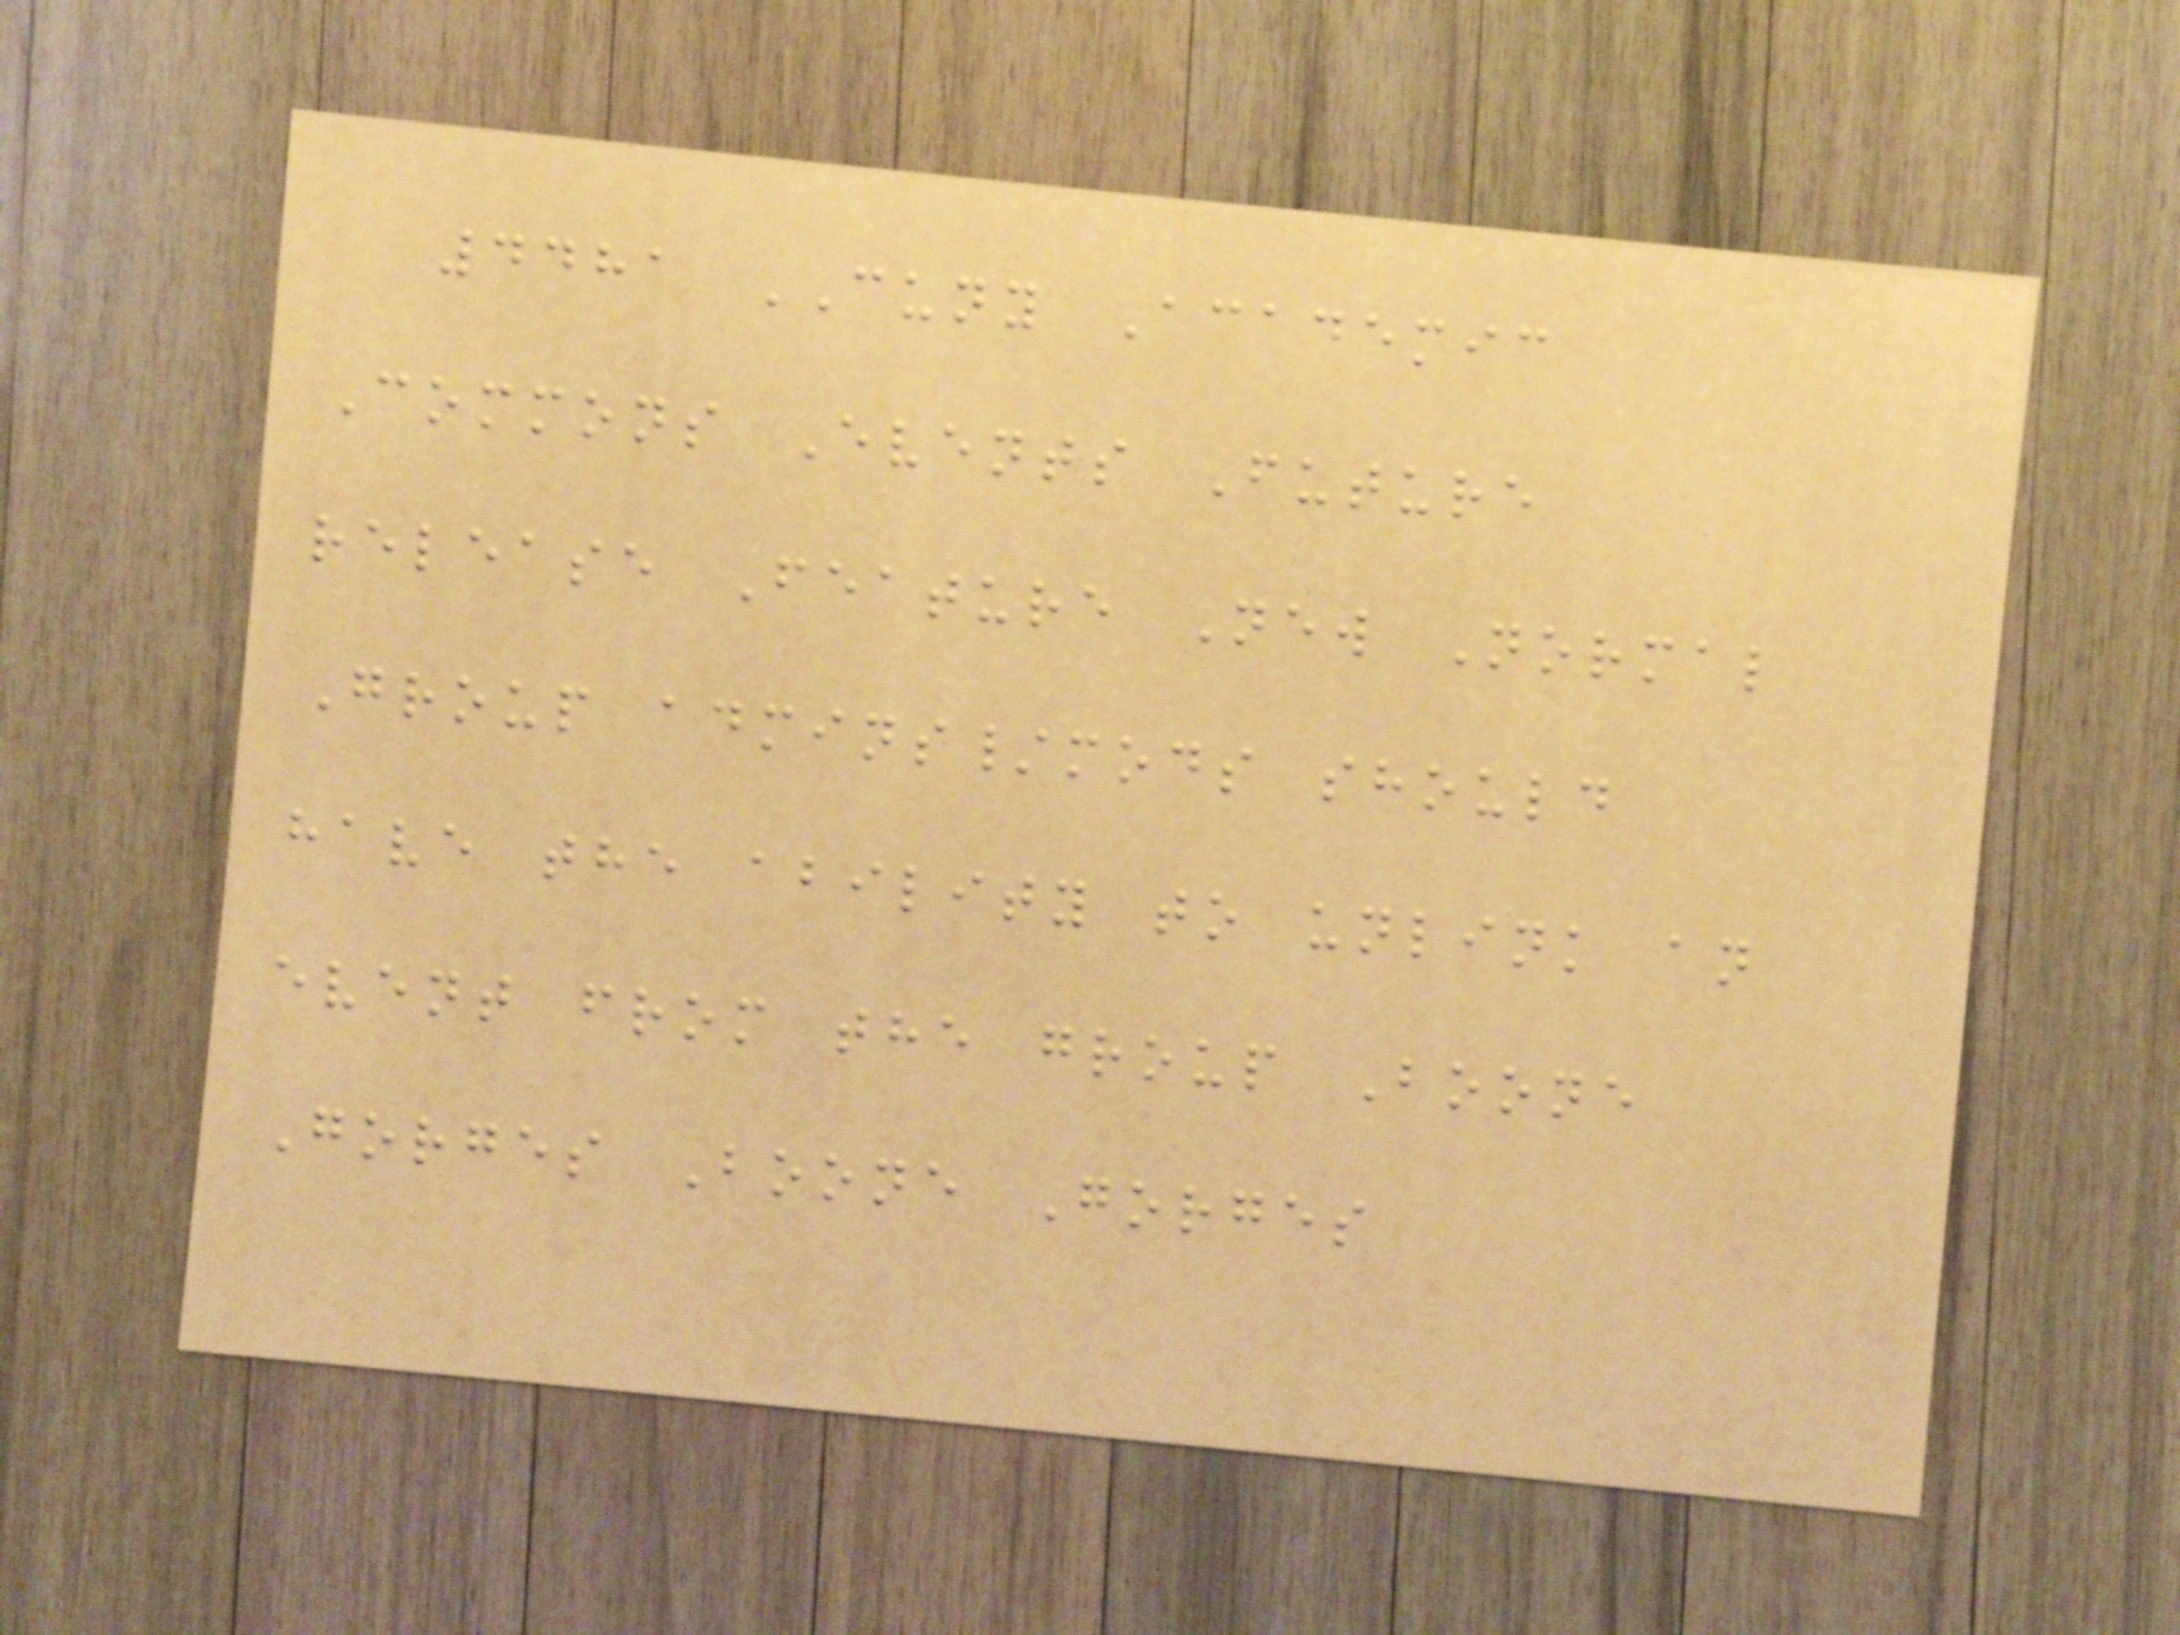4481 CUNY Academic
Commons Events Future
release Feature New Normal
Group admins/mods should
have the ability to unlink an
event from the group Boone
Gorges Boone Gorges
